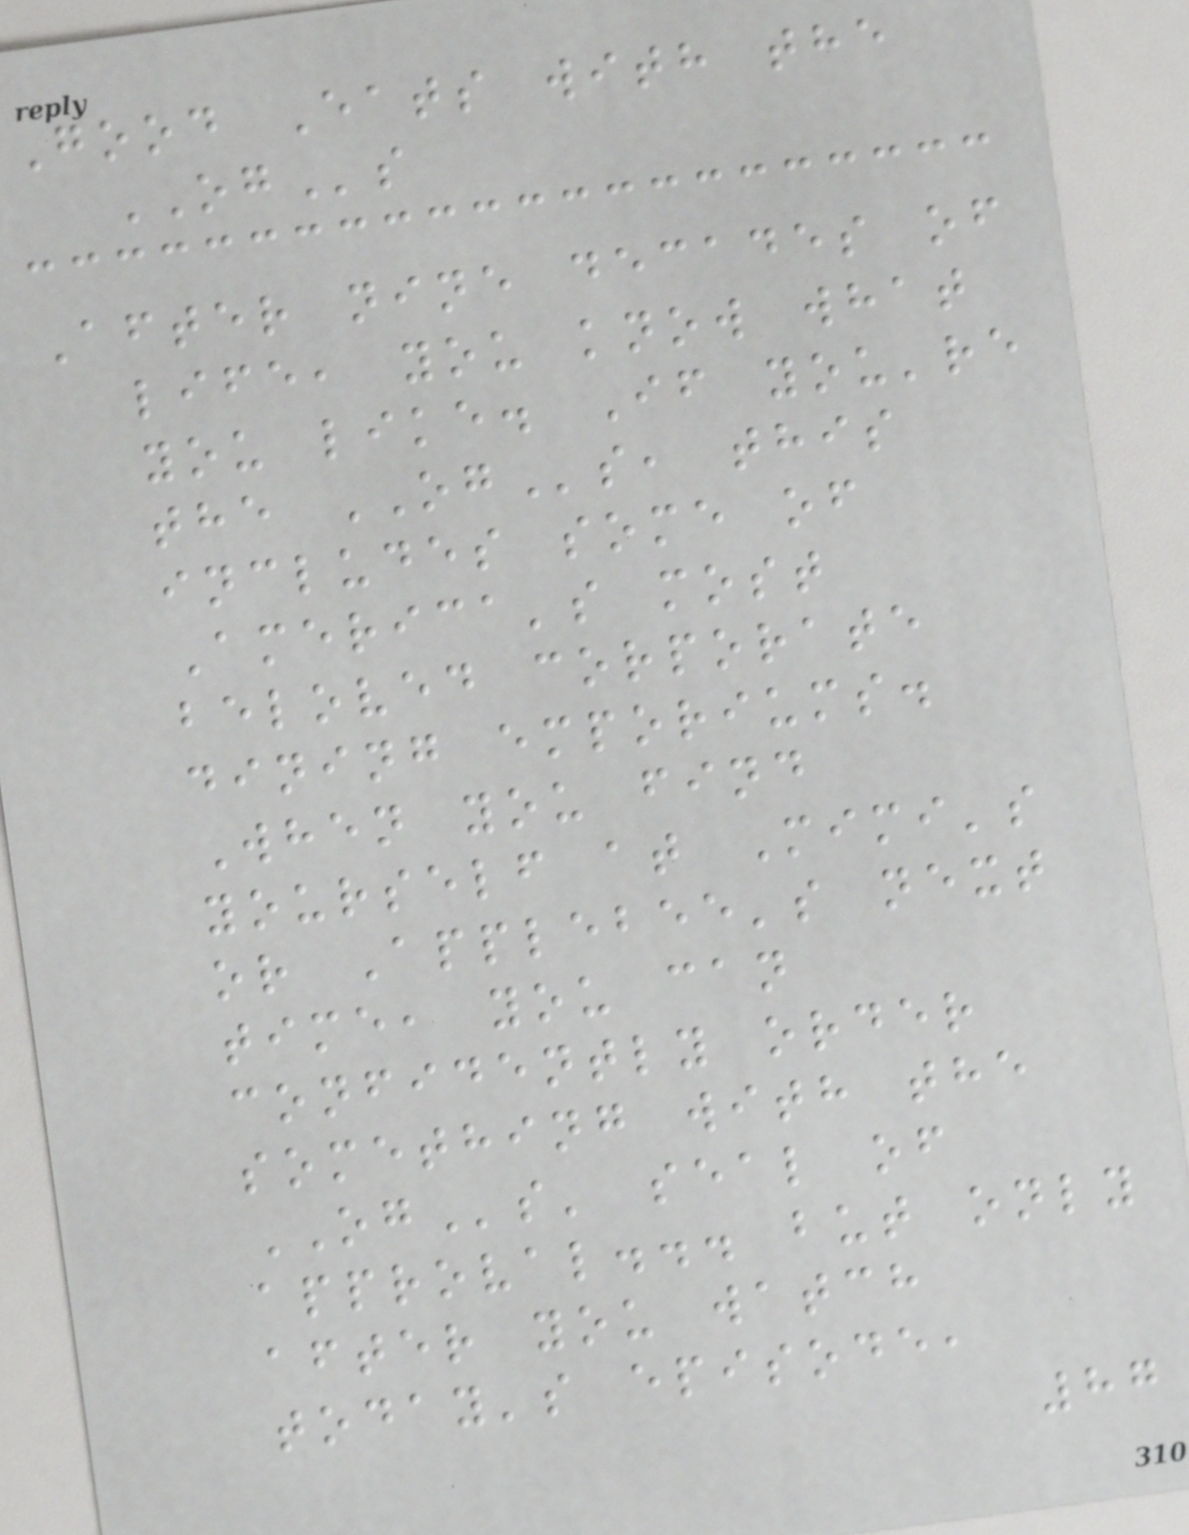Good Eats with the
OGs
After nine decades of
life, you know what
you like. If you're
the OGs, this
includes some of
America's most
beloved corporate
dining emporiums.
When you find
yourself at Mimi's
or Applebee's next
time, you can
confidently order
something with the
OGs' seal of
approval... but only
after you watch
today's episode,
87
